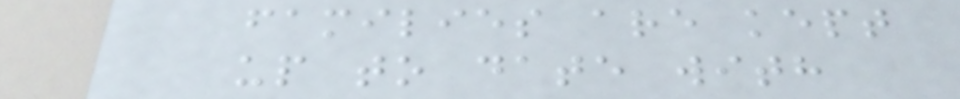families are kept
up to date with
